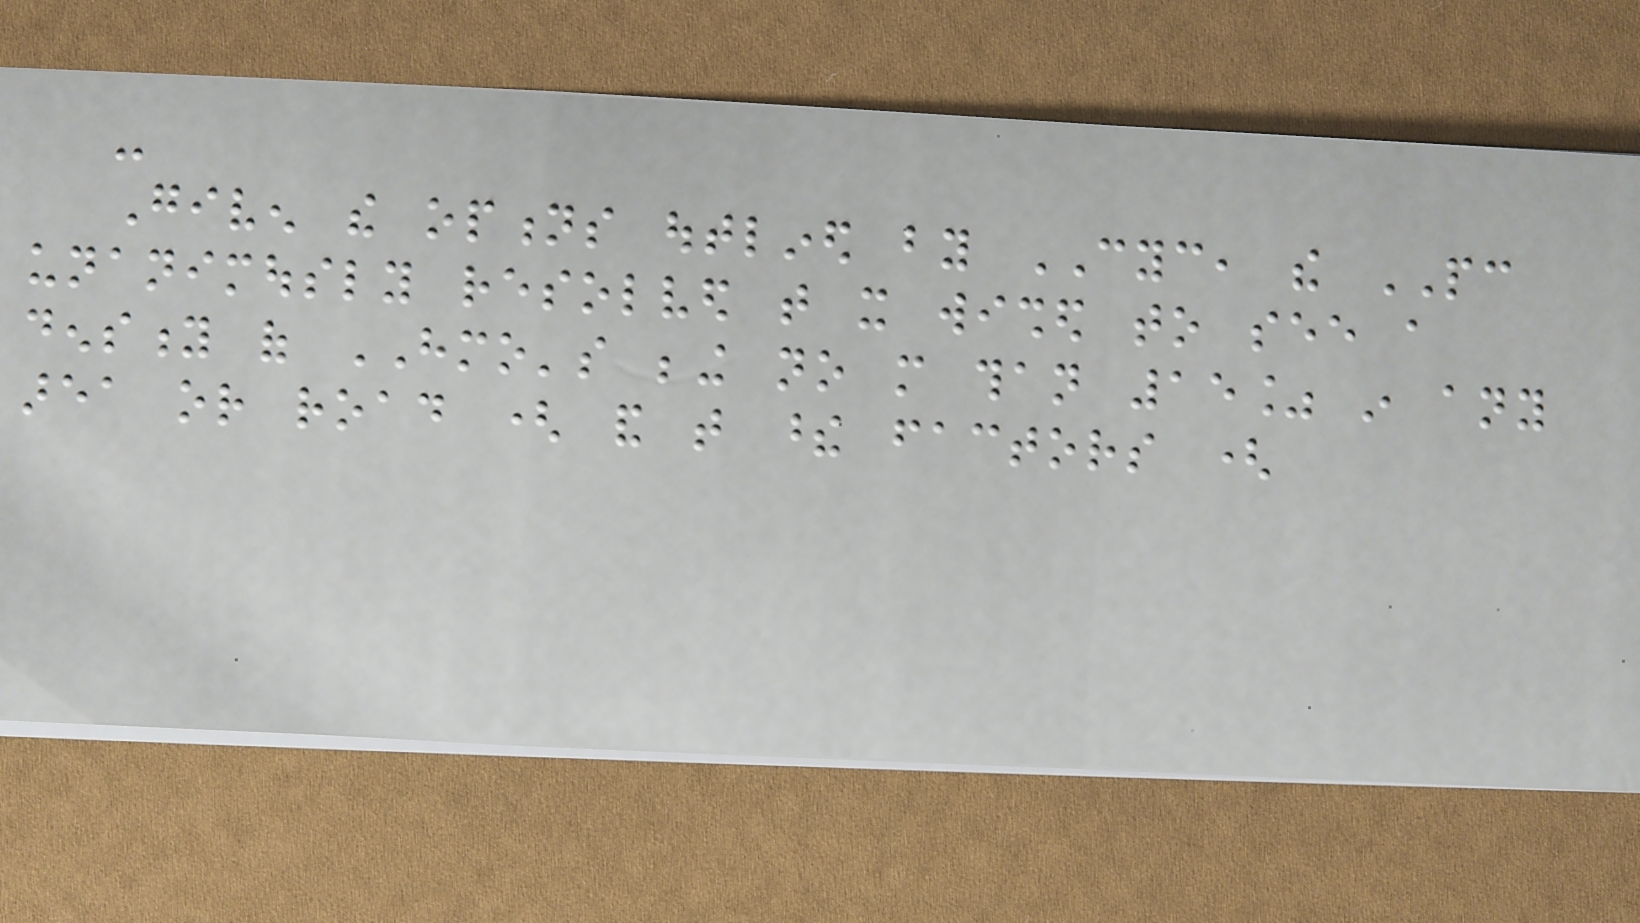-
Given the options outlined by CYC, the PC
unanimously resolved that it wished to see a
density of HMO's being no more than 15% in any
area or road ( and that these factors (
